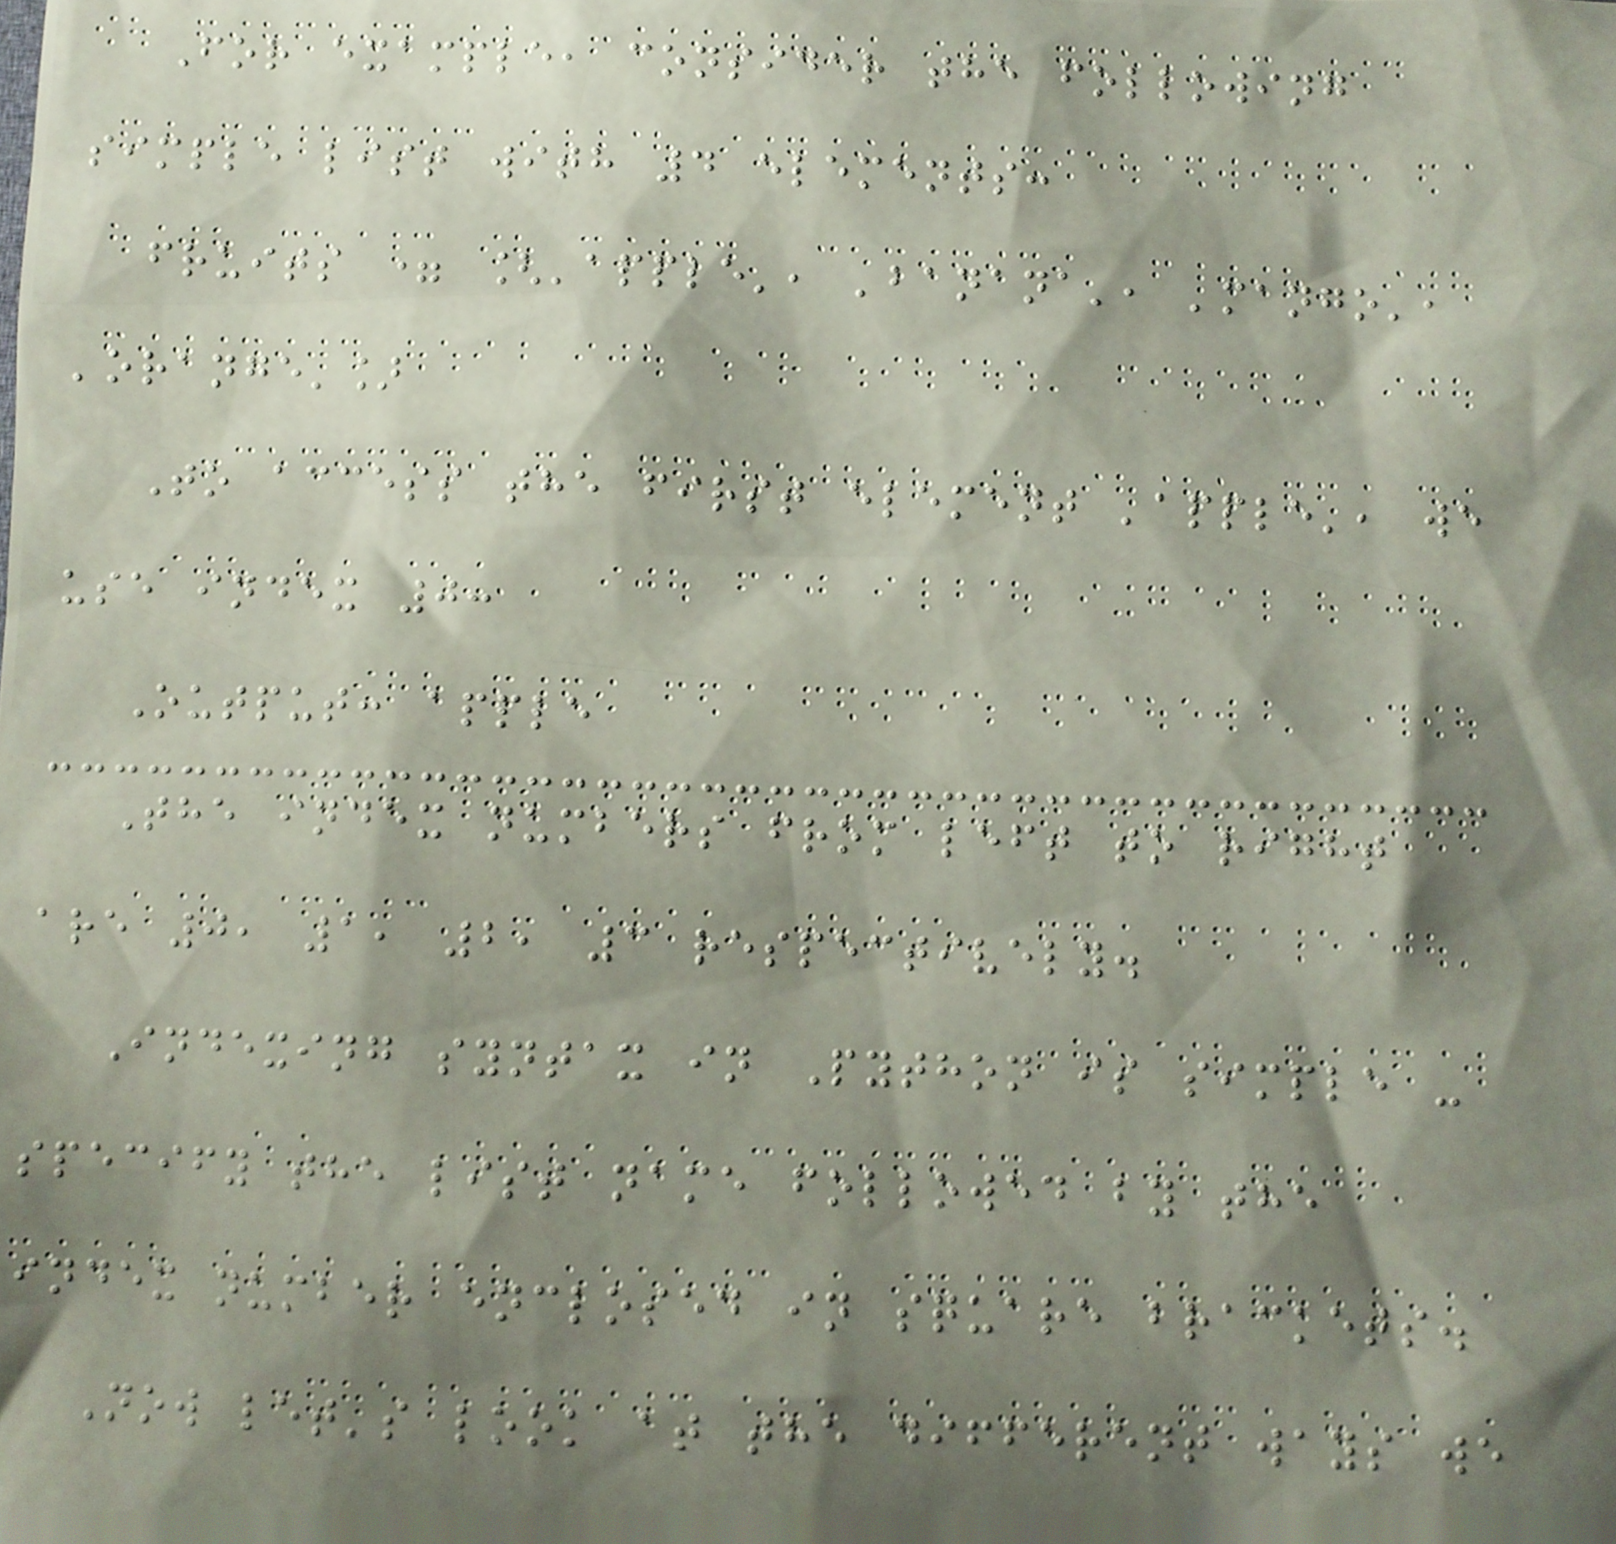For example, consider the following
simple list with 4 elements:
fruits = ['apple', 'banana', 'mango',
'orange']
To access the first element 'apple', we
use index 0:
Output: apple
The index numbers from left to right
are 0, 1, 2, 3 respectively.
Indexing syntax in Python is simple -
specify the list name followed by the
index number enclosed in square brackets.
Now let's look at the different ways we
